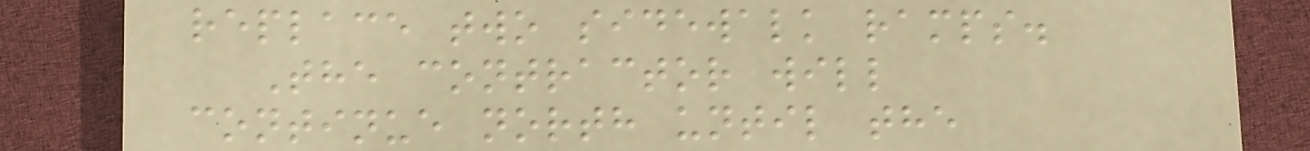replace two sidewalk ramps.
The contractor will
continue north until the
